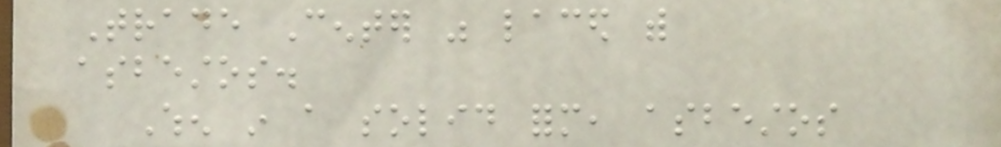Trade Center was laced with
asbestos.
When in a solid form, asbestos
